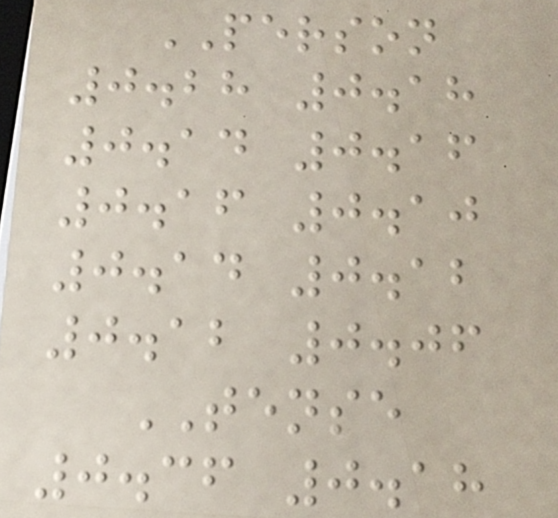PERSON
0.28 0.18
0.14 0.16
0.16 0.10
0.14 0.12
0.12 0.06
TENSE
0.36 0.18
